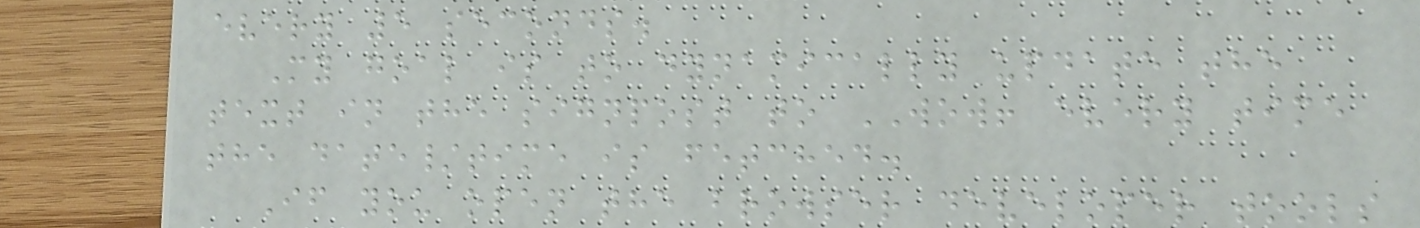every 5 seconds.
My goal is to dynamically update the
text in the signpost to WOW! every time
the date/time is fetched.
If you open the browser developer tools
